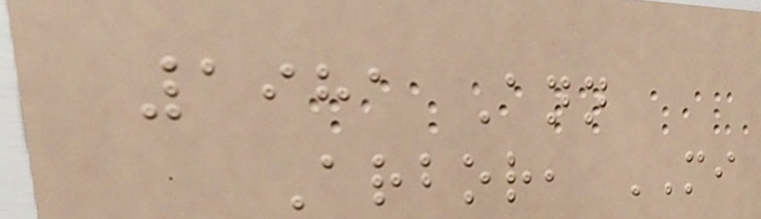1981 Ann
Arbor, MI
